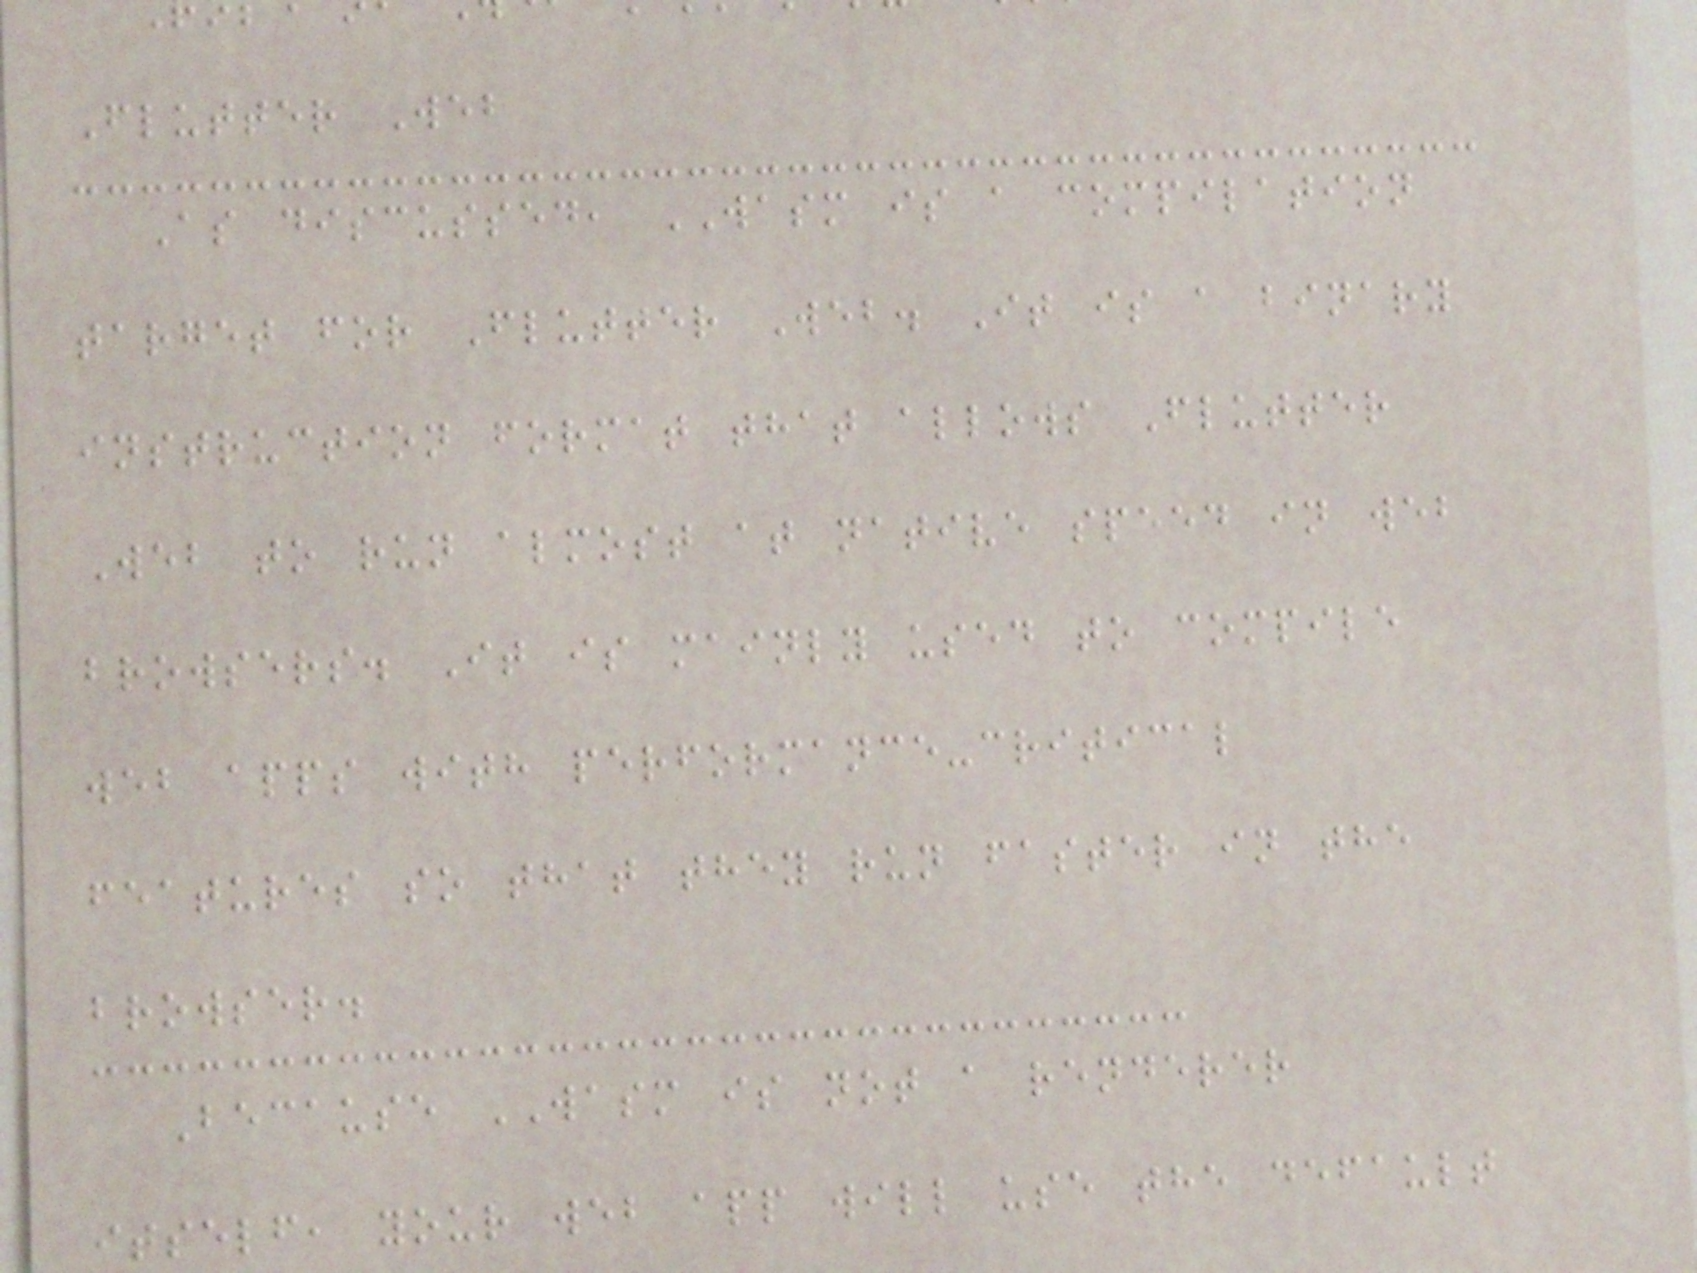Flutter Web
As discussed, WASM is a compilation
target for Flutter Web. It is a binary
instruction format that allows Flutter
Web to run almost at native speed in web
browsers. It is mainly used to compile
web apps with performance-critical
features so that they run faster in the
browser.
Because WASM is not a renderer
itself, your web app will use the default
